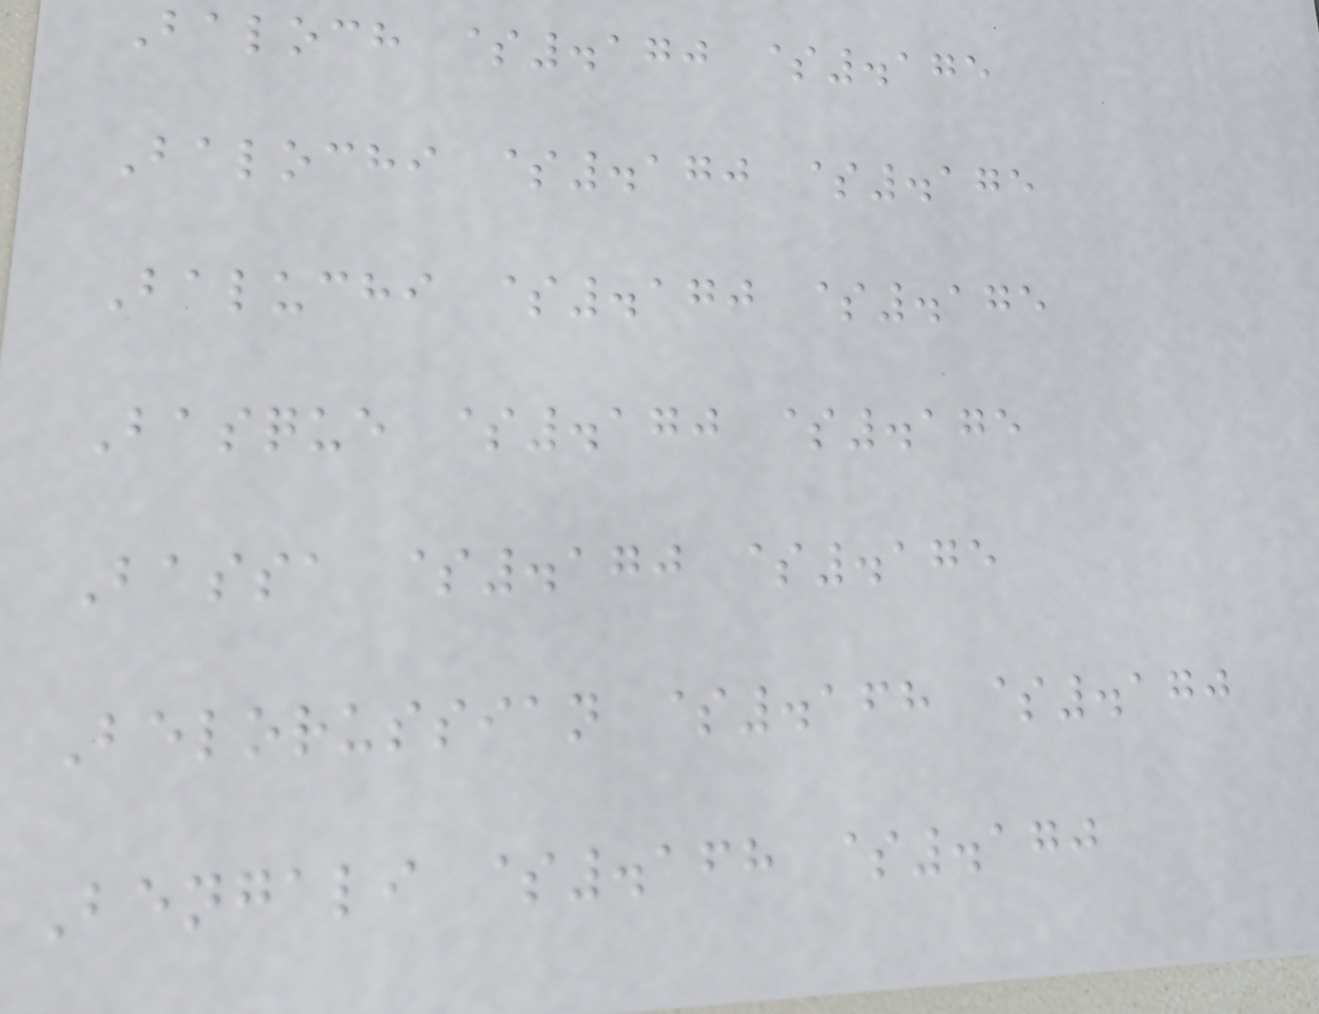Baloch $.170 $.175
Balochi $.170 $.175
Baluchi $.170 $.175
Basque $.170 $.175
Bassa $.170 $.175
Belorussian $.168 $.170
Bengali $.168 $.170
